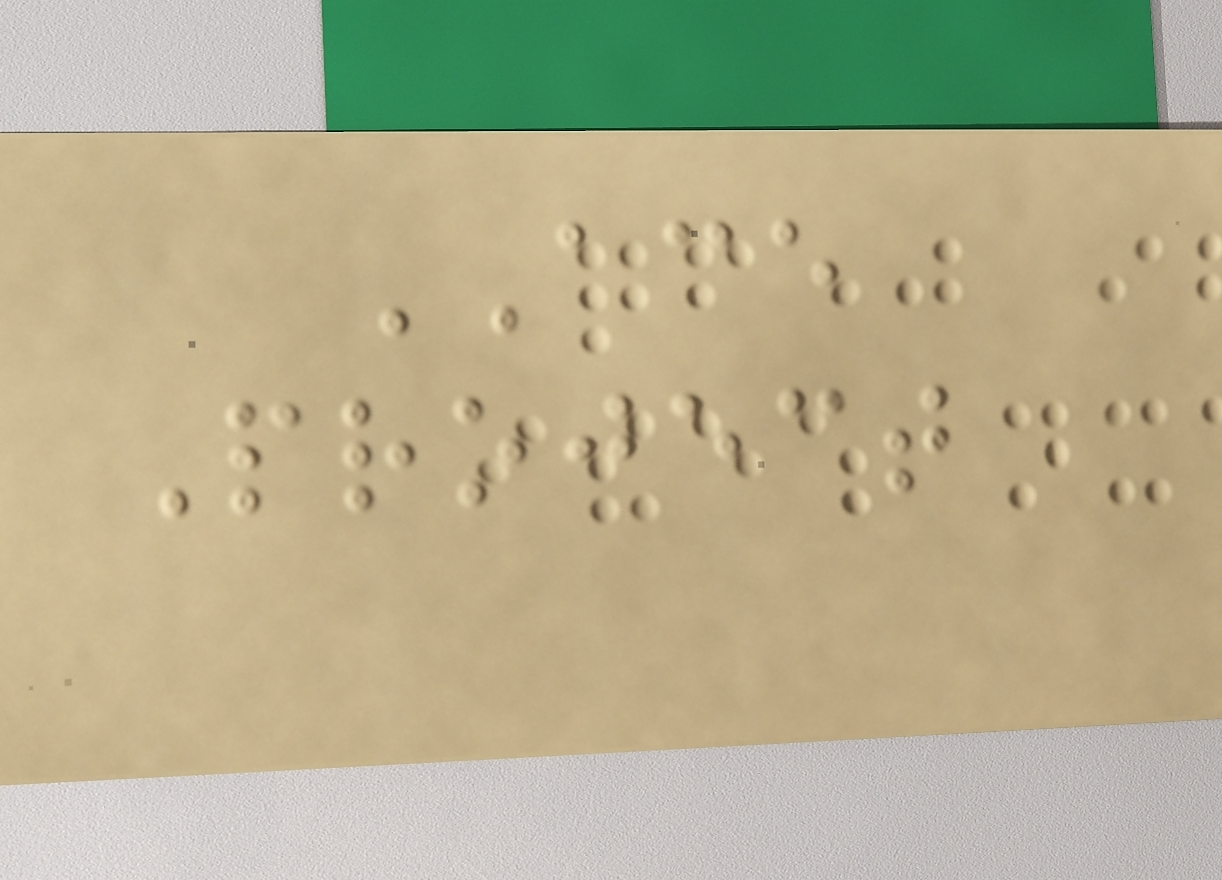ACE
Project
